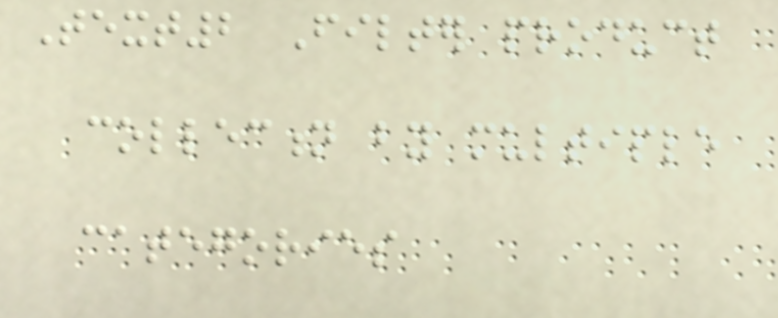Text2 Filter product
collection by multiple
categories
